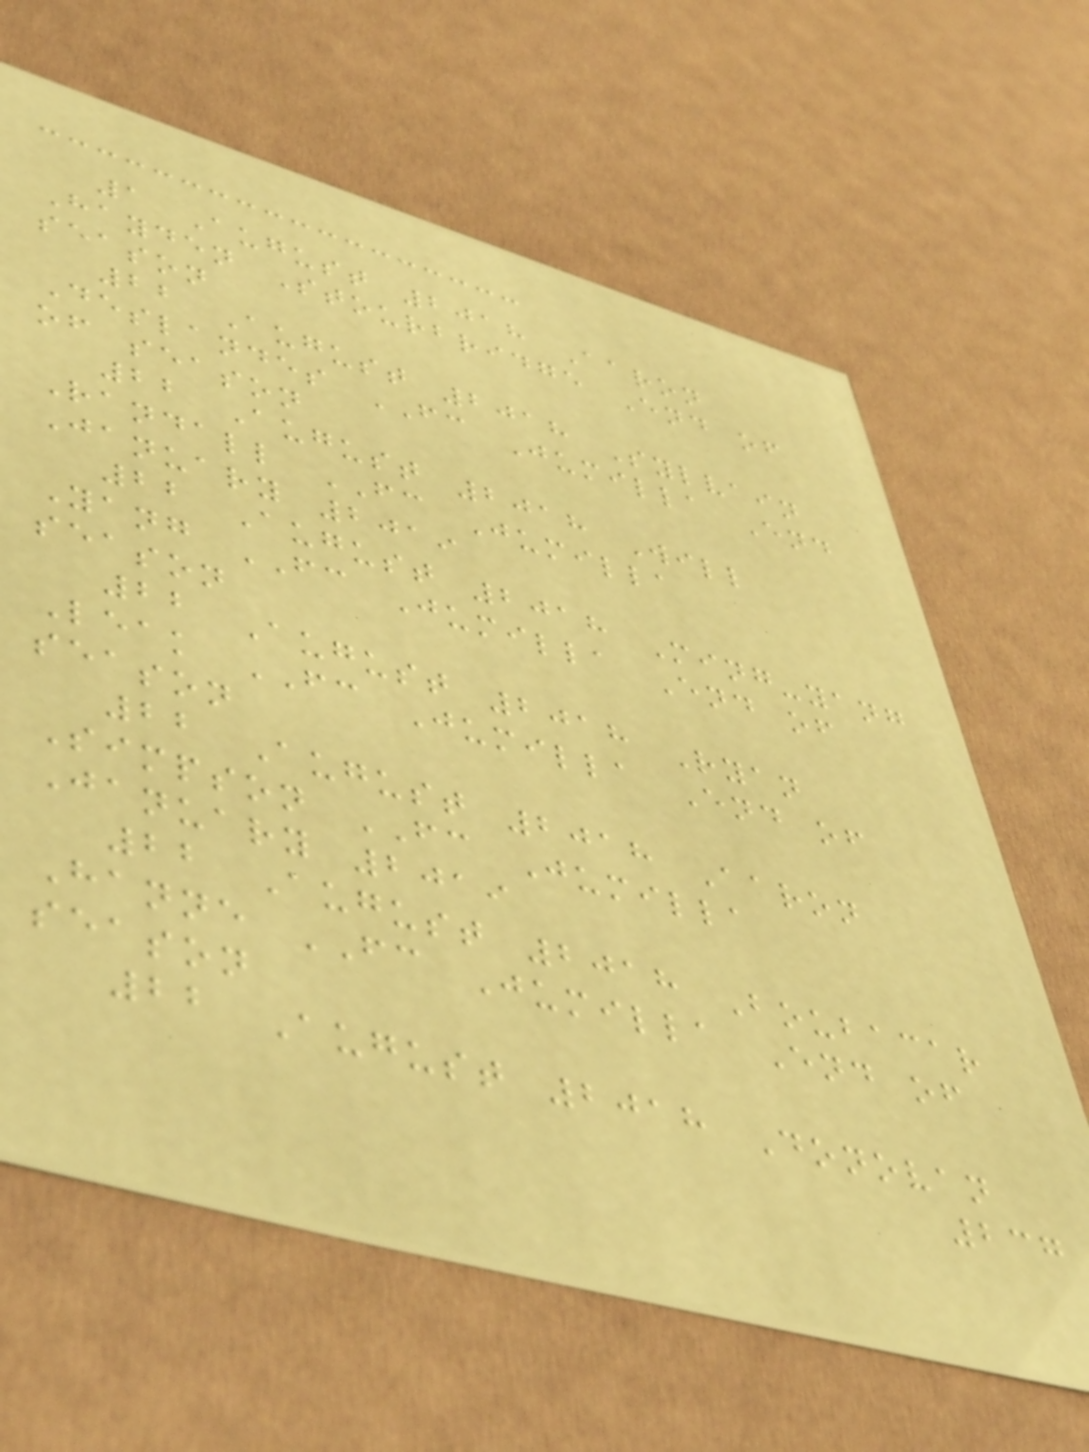1 August 2018 Aaron
Hayden Stourbridge End of
season
22 August 2018 Sylvain
Deslandes FC Jumilla End
of season
22 August 2018 Will
Randall FC Jumilla
January 2019
22 August 2018 Ming-yang
Yang FC Jumilla End of
season
22 August 2018 Ryan
Leak FC Jumilla End of
season
22 August 2018 Aaron
Simpson FC Jumilla
January 2019
22 August 2018 Boubacar
Hanne FC Jumilla End of
season
22 August 2018 Donovan
237
